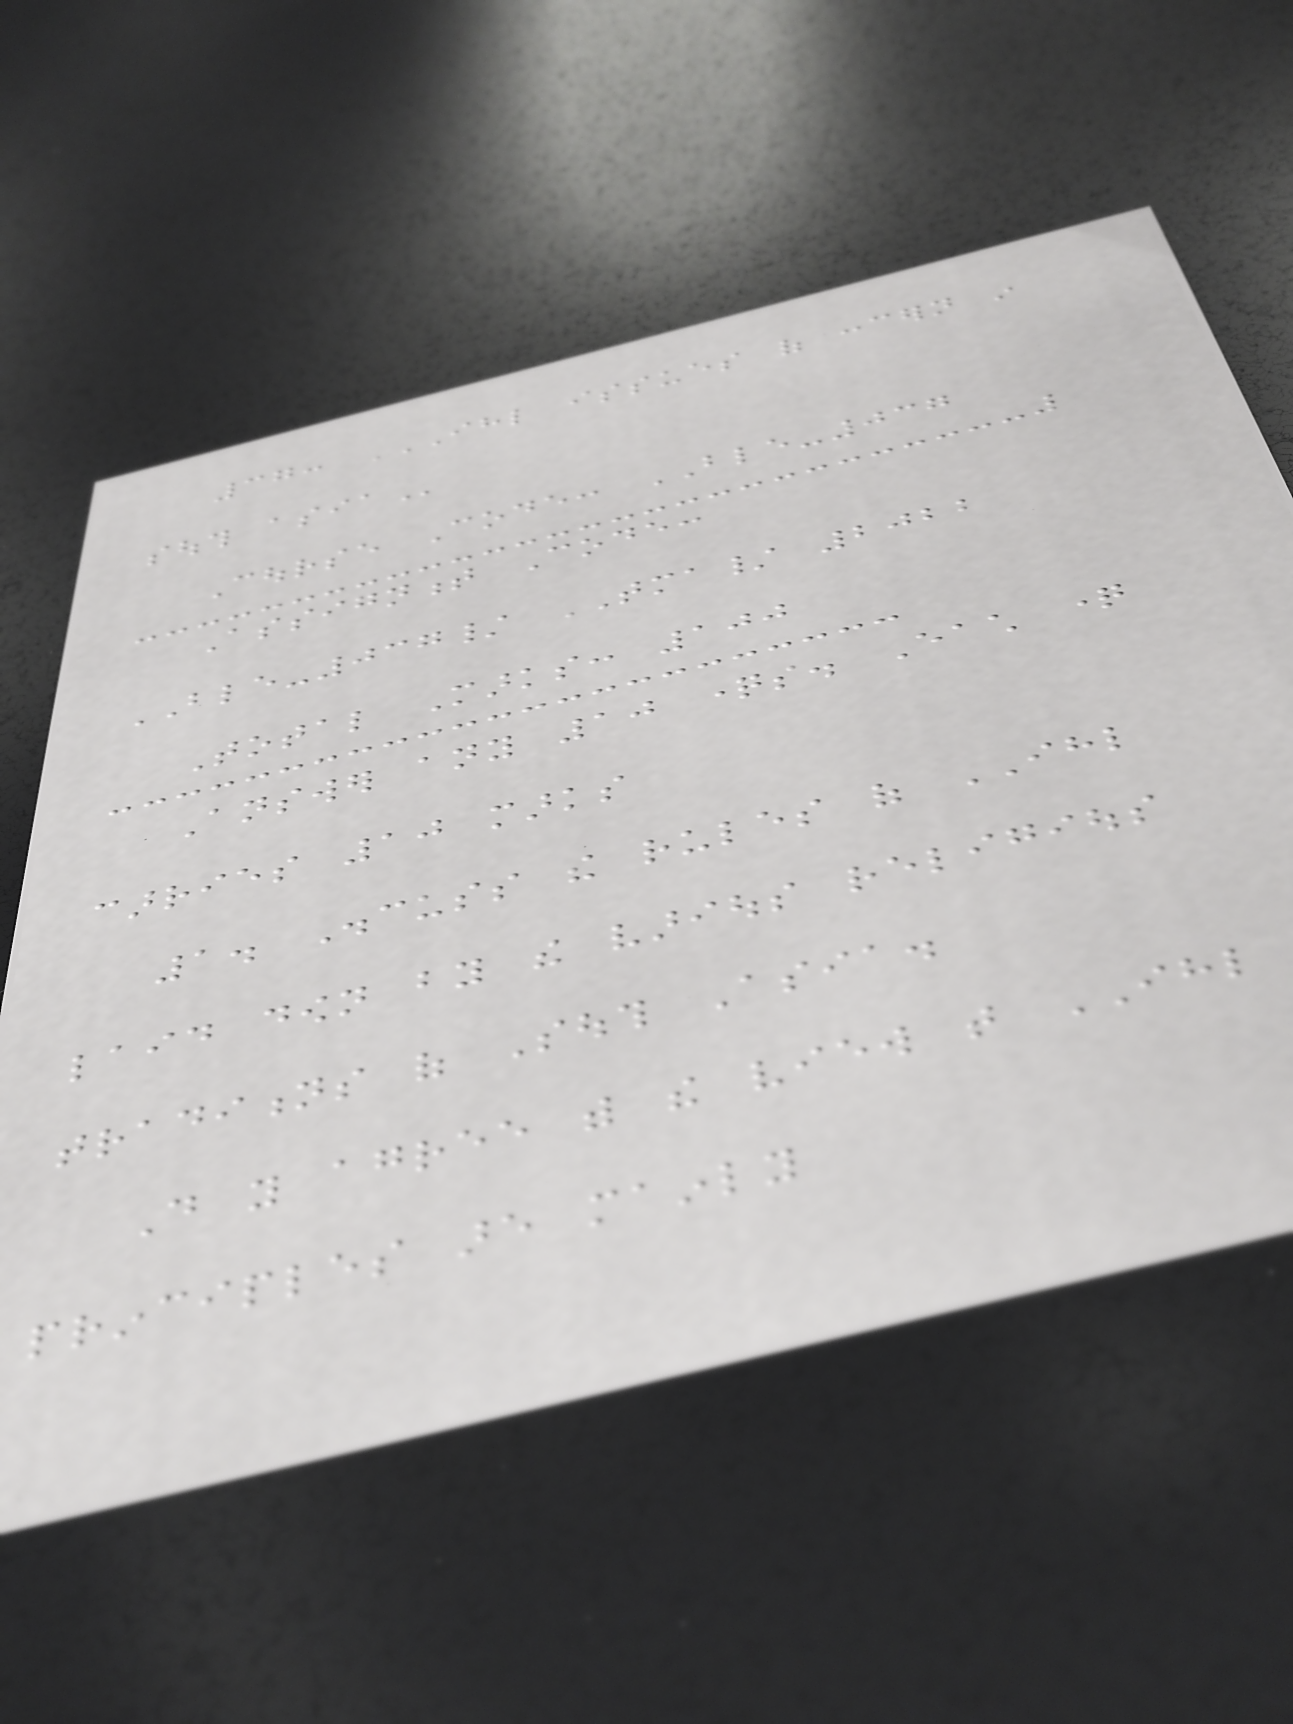37: IHL ISSUES OF CONCERN IN
SOUTH ASIA
Course Code: BLE-037
Assignment Code:
BLE-037/ TMA/ 2022
Total Marks: 100
Answer any 10 questions. Each question
carries 10 marks
1. Discuss the rules of IHL
laid down by the various religious
traditions of South Asia.
Do you agree with the view that IHL
principles are mainly
